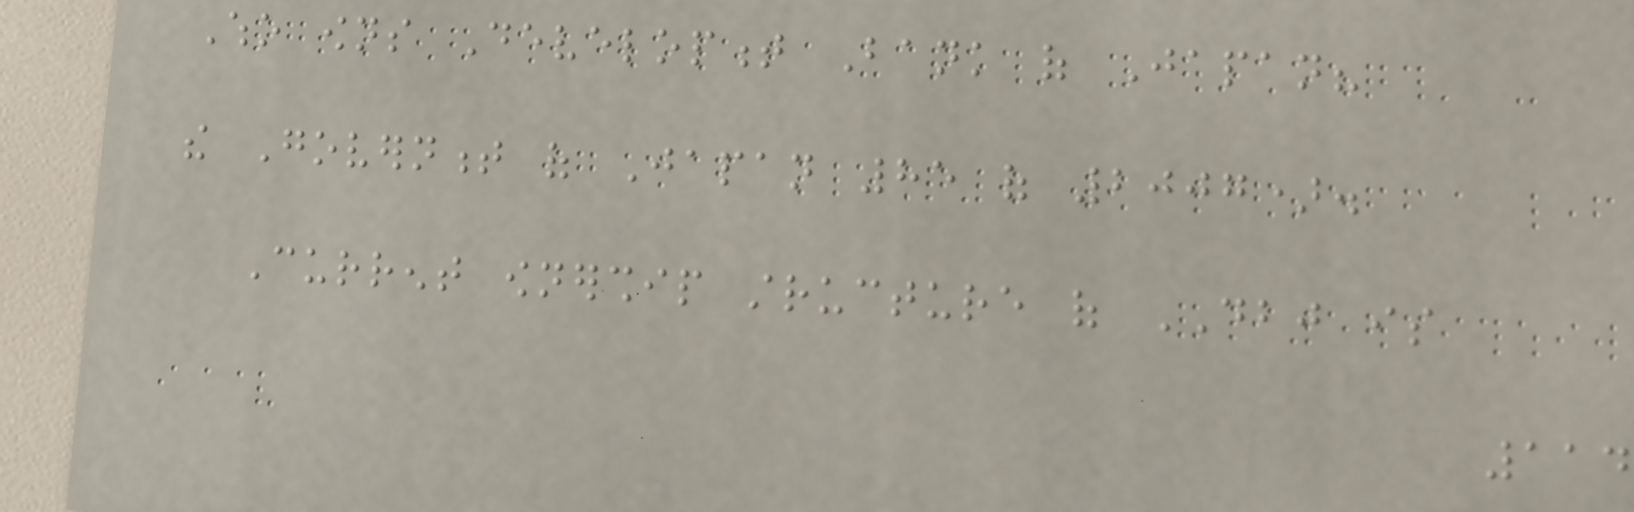Who owns Development Bank of Japan?
the Government of Japan 85 of 2007).
Current ownership structure of DBJ is
114
